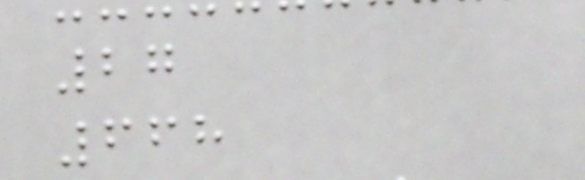27
668
